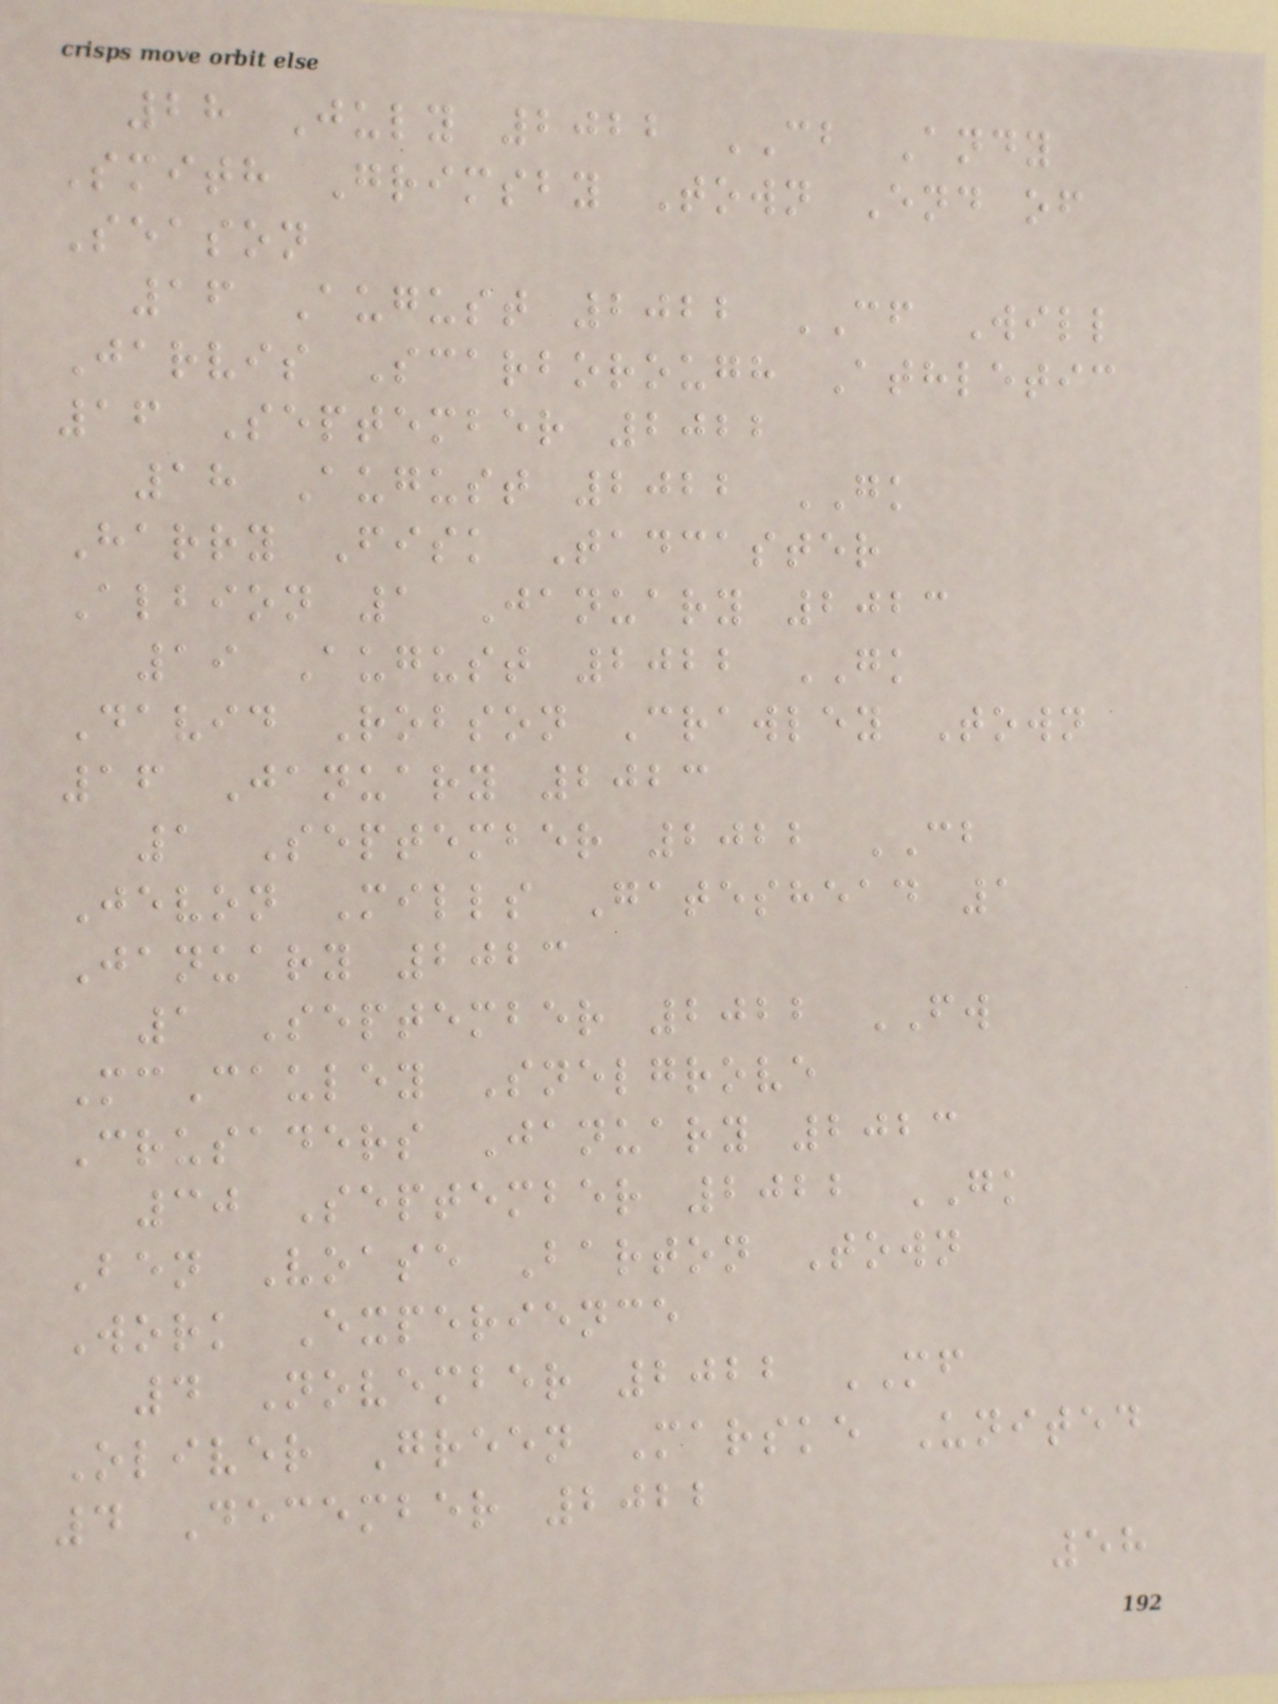28 July 2022 CB Andy
Smith Grimsby Town End of
Season
16 August 2022 CF Will
Jarvis Scarborough Athletic
16 September 2022
18 August 2022 GK
Harry Fisk Tadcaster
Albion 1 January 2023
19 August 2022 GK
David Robson Crawley Town
16 January 2023
1 September 2022 CB
Jevon Mills Gateshead 1
January 2023
1 September 2022 FW
McCauley Snelgrove
Crusaders January 2023
30 September 2022 GK
Ben Voase Barton Town
Work Experience
4 November 2022 MF
Oliver Green Marske United
4 December 2022
58
